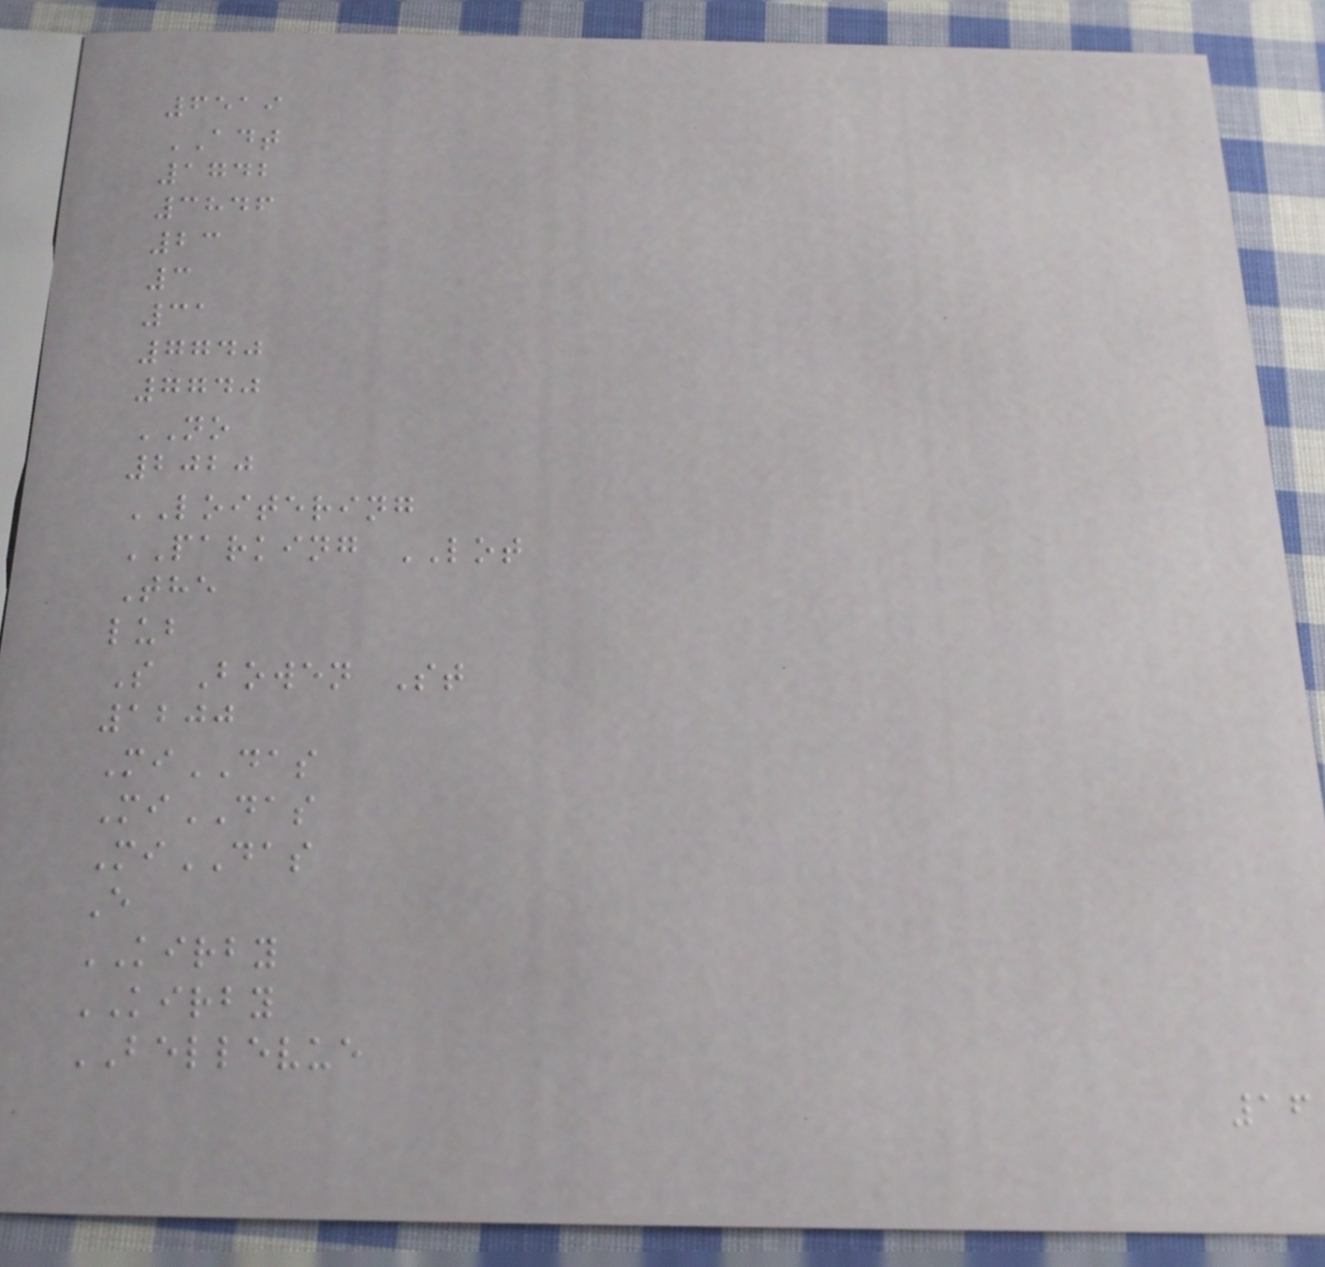6519
ADT
1742
3846
23
3
31
7740
7740
NO
2020
LOITERING
PARKING LOT
The
lub
S Bowen St
1200
MiDAS
MiDAS
MiDAS
E
KIRBY
KIRBY
BELLEVUE
16
